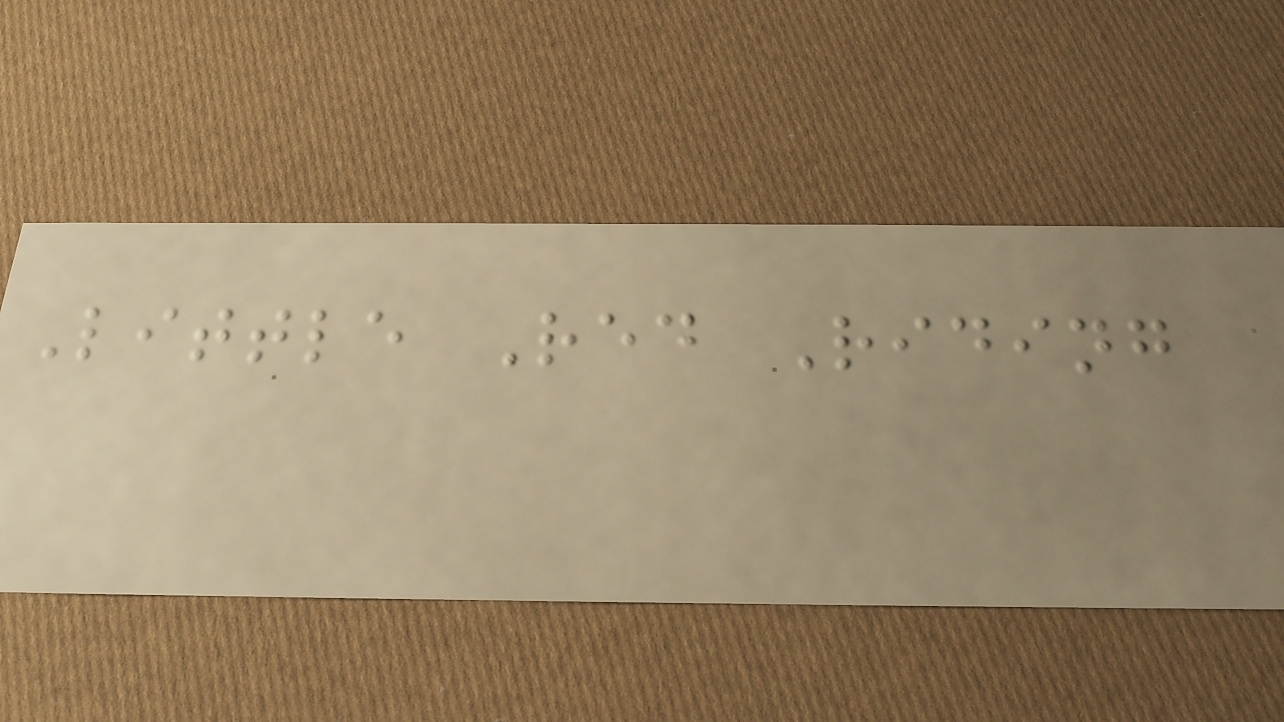Little Red Riding
